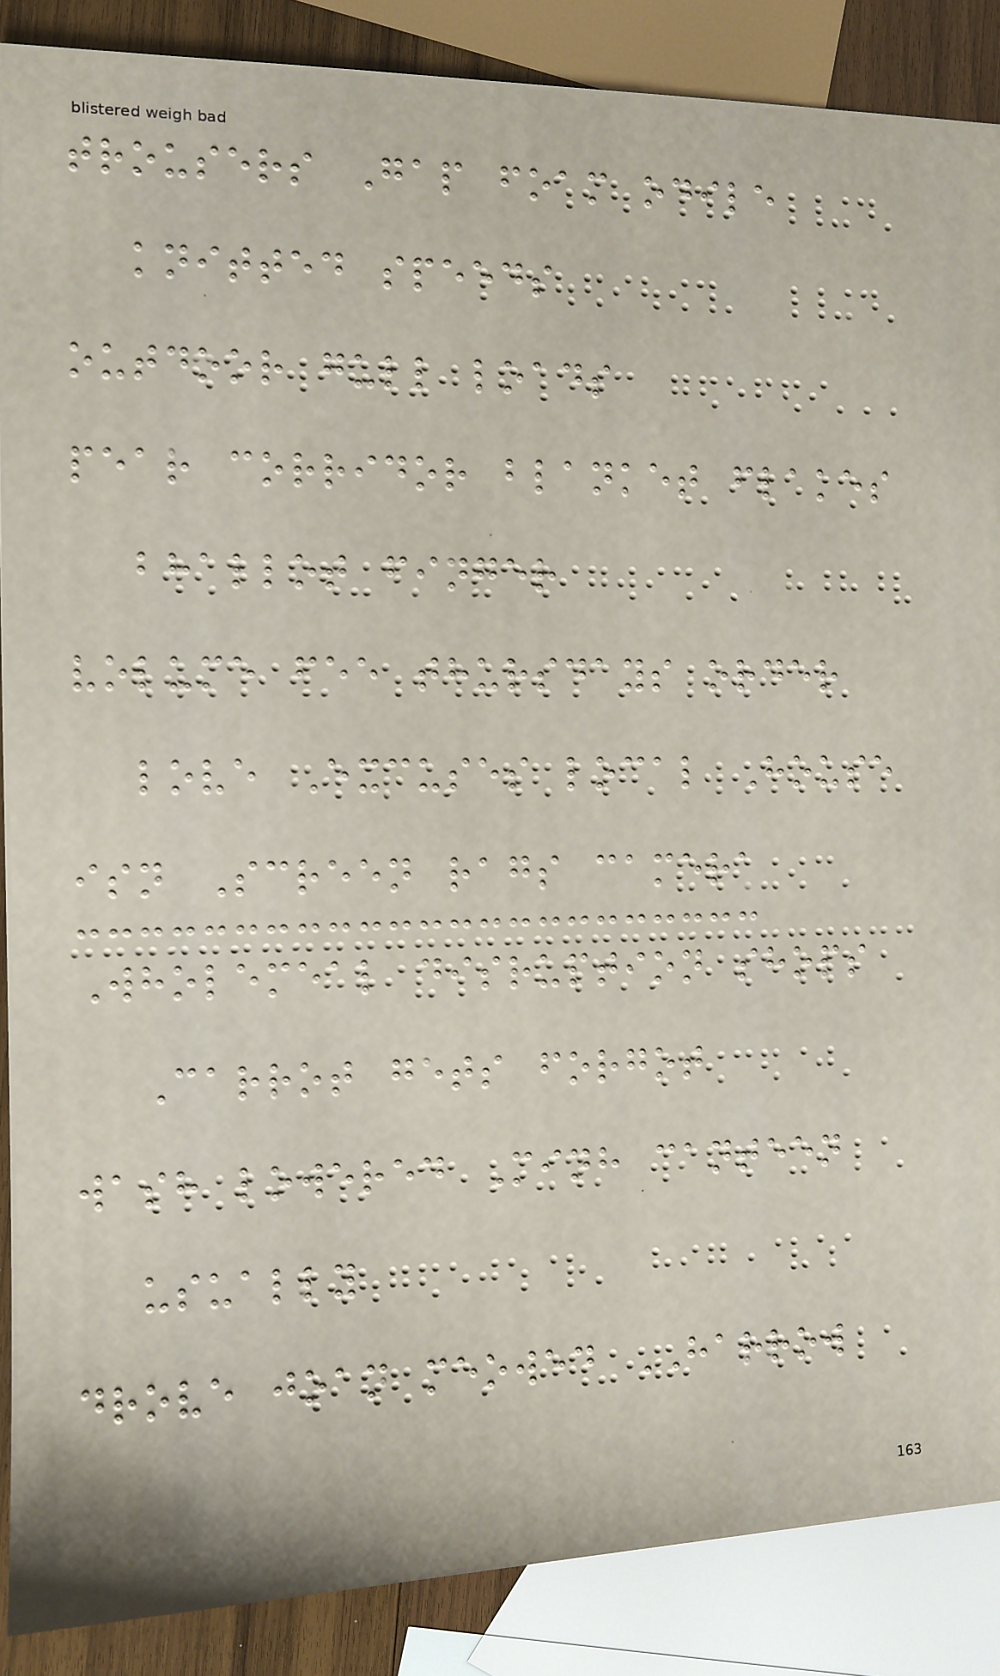trousers Gap foam odile
knitted speeds
outdoor gull loads
pear corridor blanket flakes
bhallot finger
volume fee thursdays order
love Excuses local House
isn Screen rags camera
Wholemeal disruption shops
Carrot gets forgot
wash lowered Minh canteen
usually
drove joan meowed HARROW
